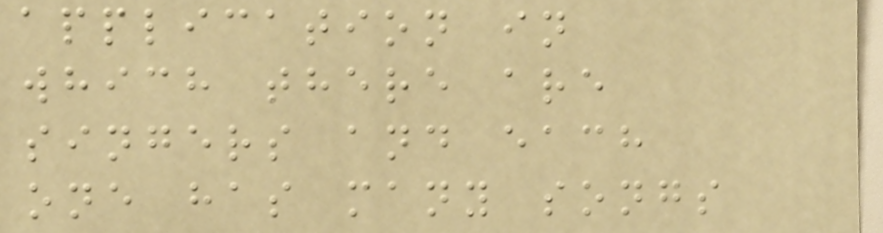application in
which there are
singers and each
one has many songs
